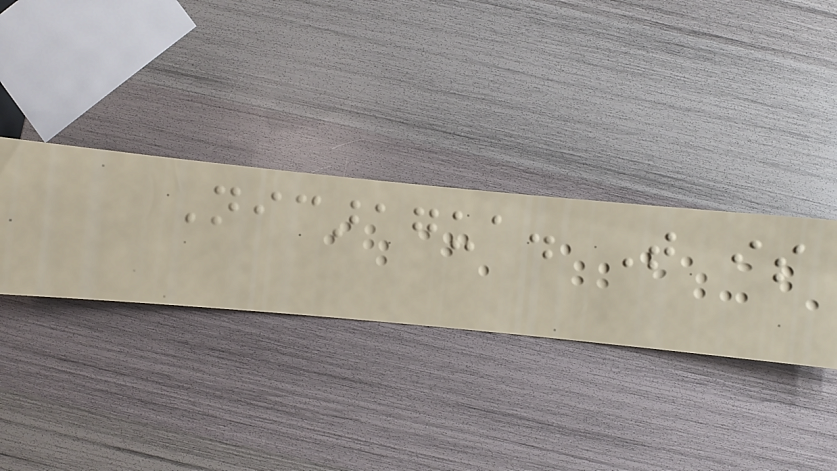Nicaragua. That is
